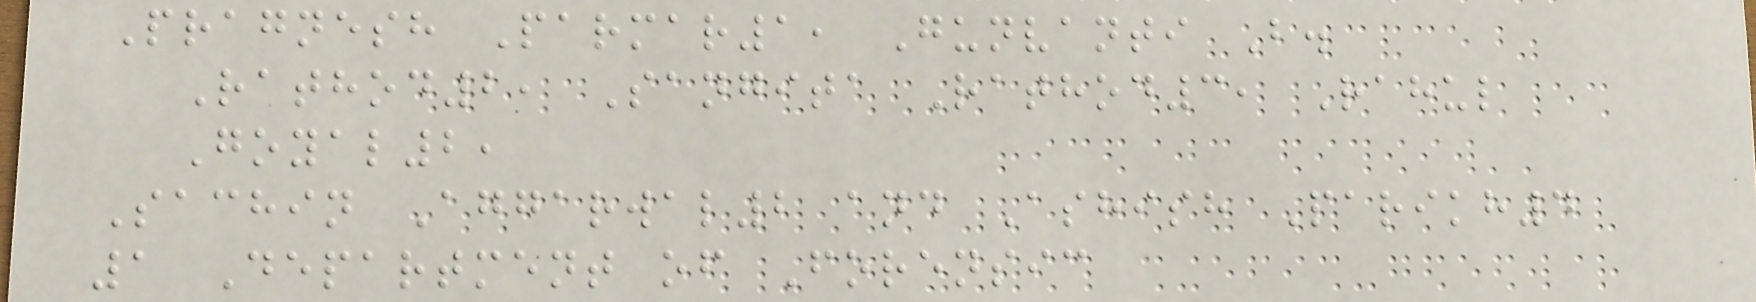Pragnesh Parmar1, Gunvanti B.
Rathod2, Sangita Rathod3, Rahul
Goyal2,
Sachin Aggarwal2 and Ashish Parikh4
1 Department of Forensic
